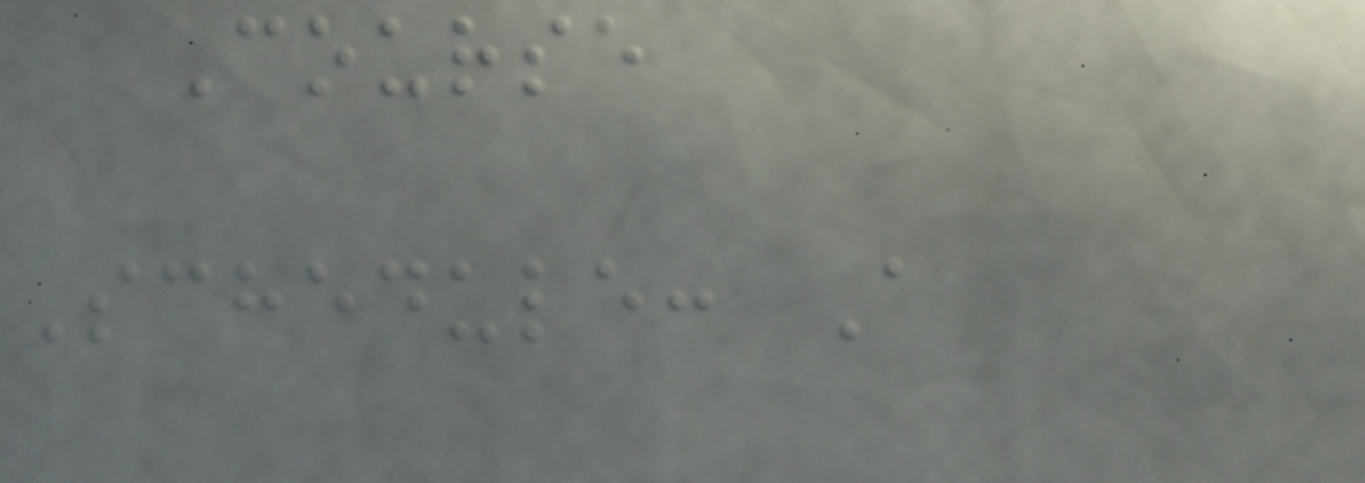Course
Schedule: A
